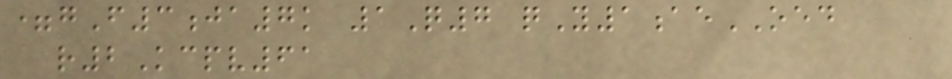=gF3ja7k 1Q7 qY1aeOED
r2Kcpv61
